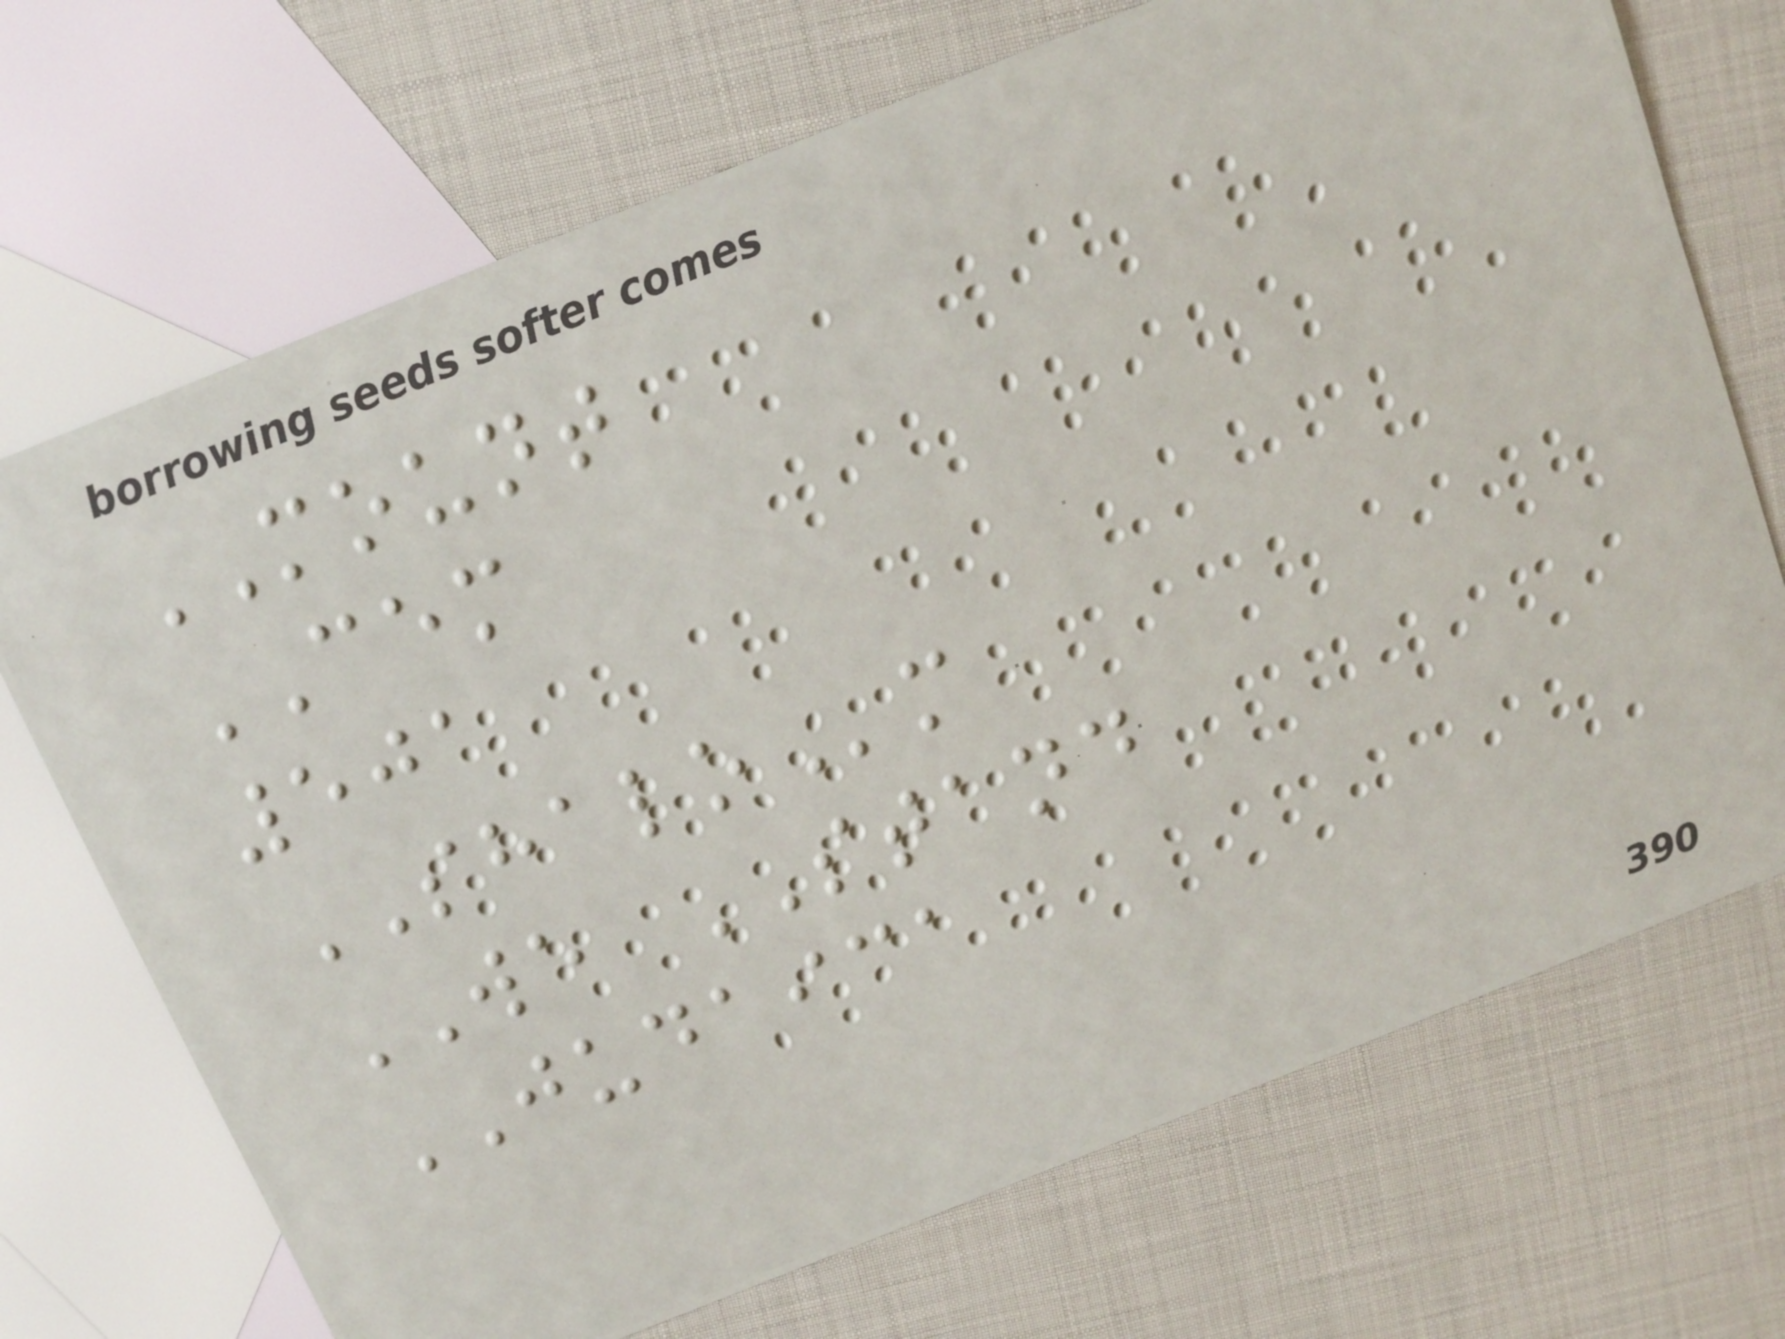MOUNT
CEM
501
SHALOm
WE STAND
JUDAICA
